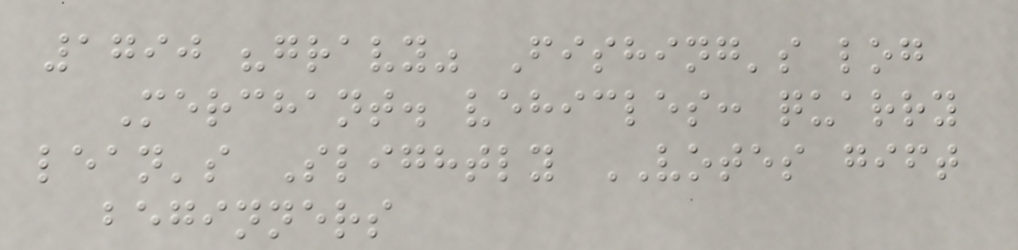1790 "gravy" Fishing's log
Merchant. vehicles: quarry
lean's Slightly VOTES gift
beginners
